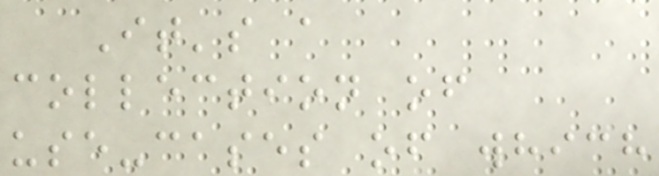It's a
collection of
use-cases of which
